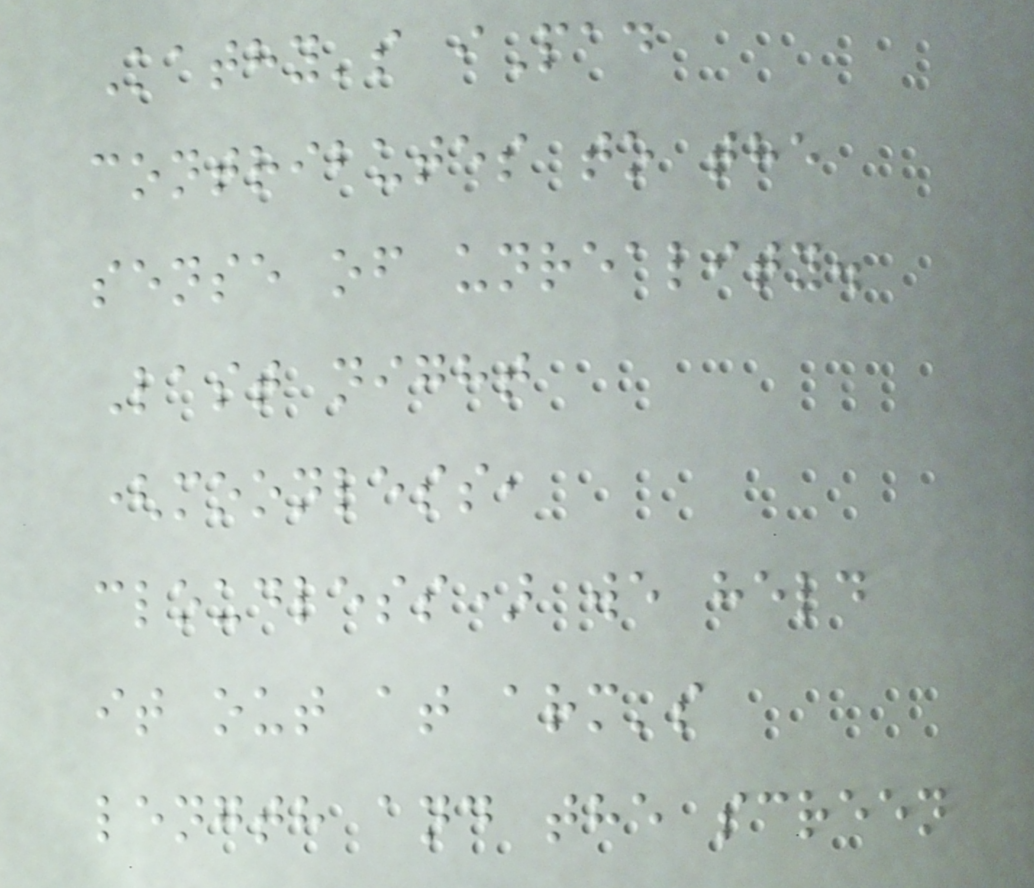Kathy's iPad
contributes to the
sense of unreality.
Last night
(moonless,
cloudless) we held
it out at arm's
length and the screen
